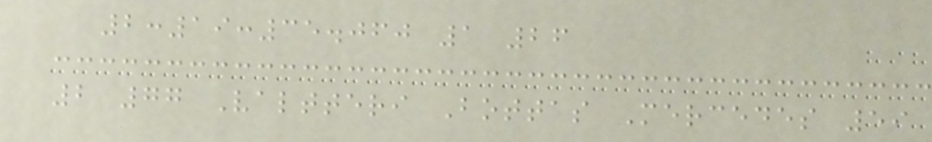2:19:35.060 1 26
2 77 Valtteri Bottas Mercedes 59
